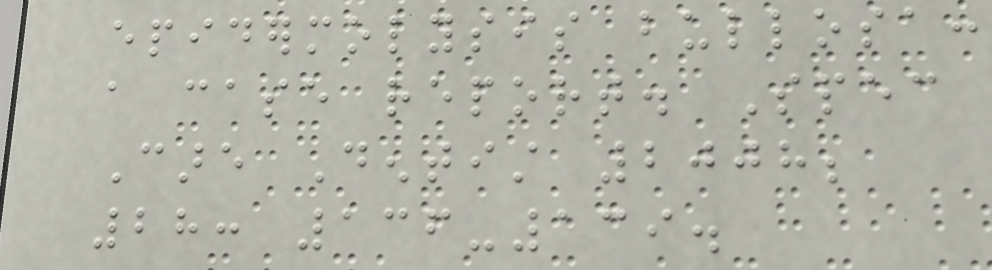epidermolysis bullosa:
a case report. Spec
Care Dentist 2008;
28: 136-139.
